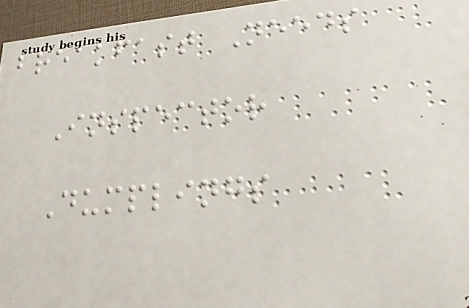breakfast Needs
Inspector
Dumplings
